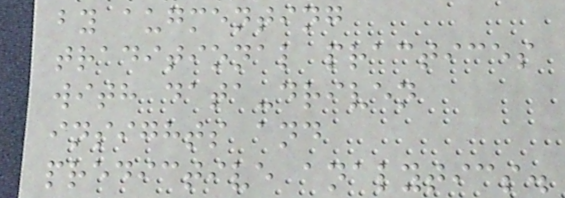by augmenting
traditional practices
with data-driven
insights and
predictive analytics.
